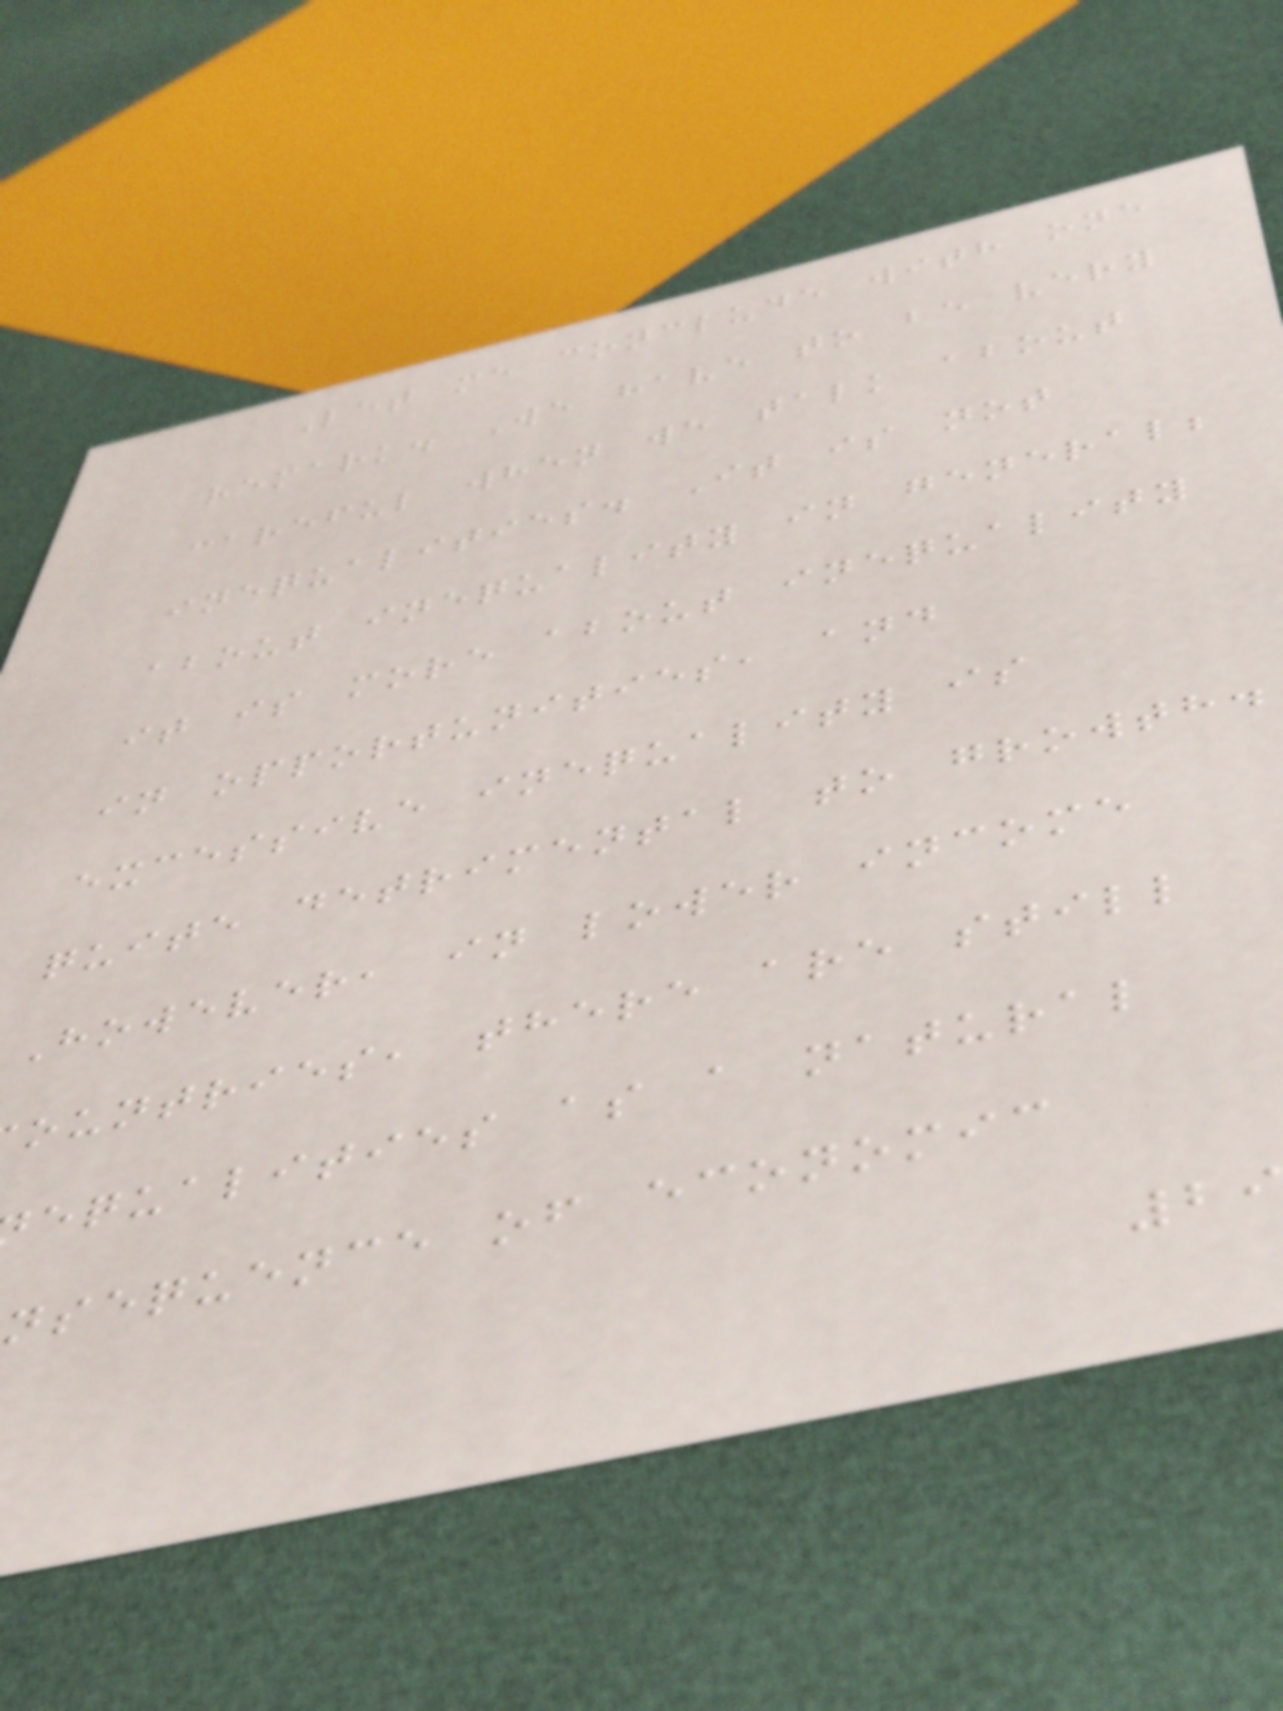Let me conclude with one
remark. We have to be very
careful when we talk about
inequalities. It is not
about inequality in general;
it is more about inequality
in opportunities, and
excessive inequality is
quite detrimental to growth.
However, in lower income
ountries, there are still
equalities as a natural
nsequence of economic
